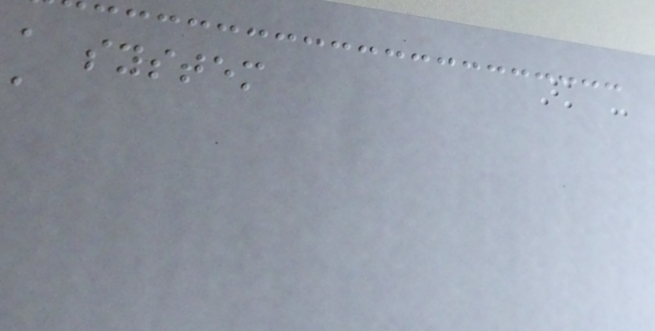a system
a
